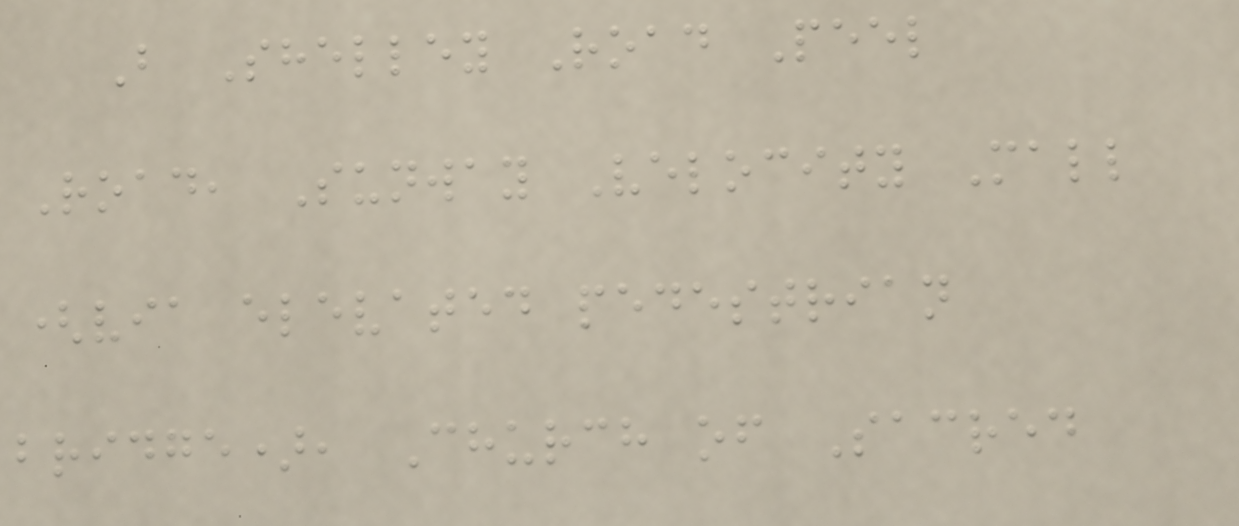B Shelley Road Peel
Road, Sunway Velocity Mall
(via elevated pedestrian
bridge), Church of Sacred
